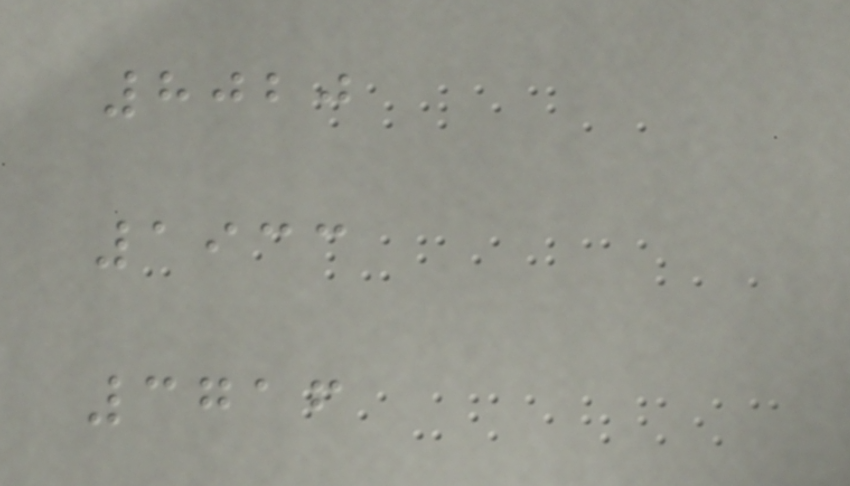8020
1933
3716
